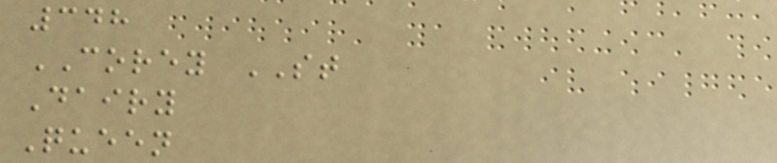348
COREY ST
Dairy
Queen
